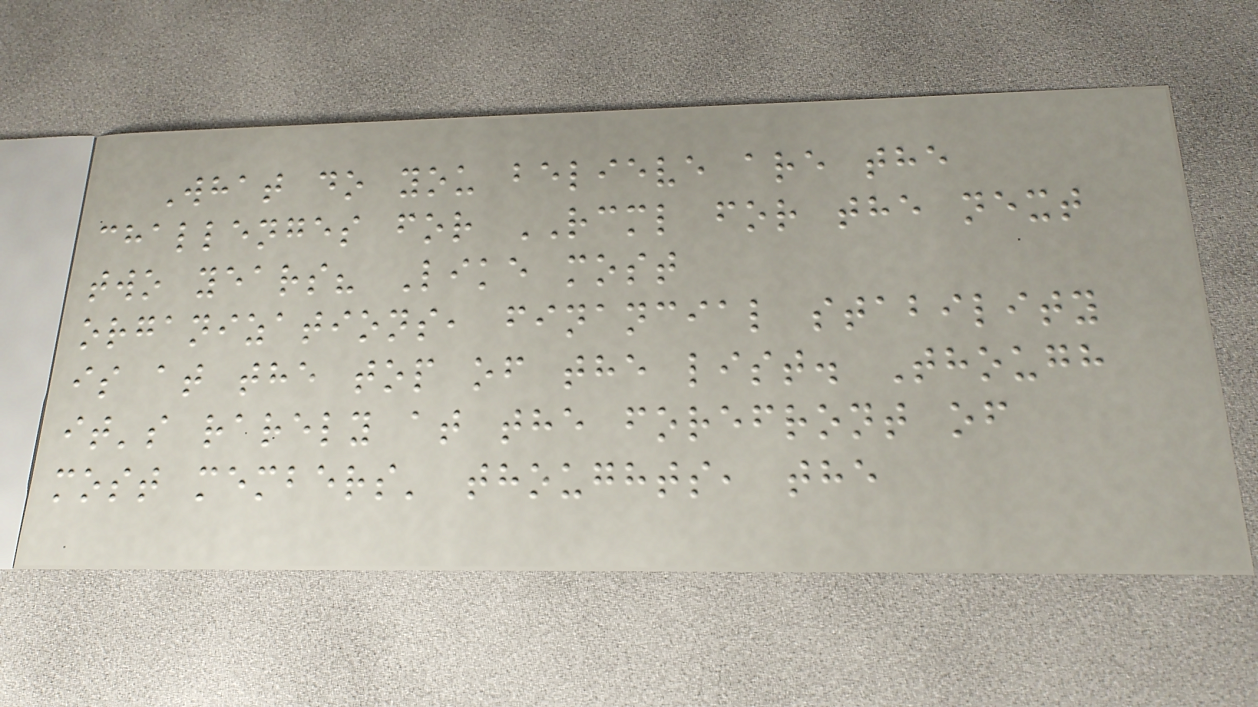What do you believe are the
challenges for RCML for the next
two years? Like most
organizations, financial stability
is at the top of the list. Though
it's rarely at the forefront of
most members' thoughts, the
